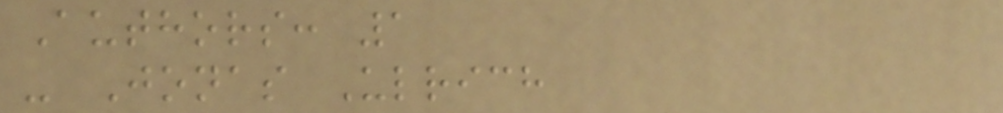Authors: 1
- Jonas Ulrich
